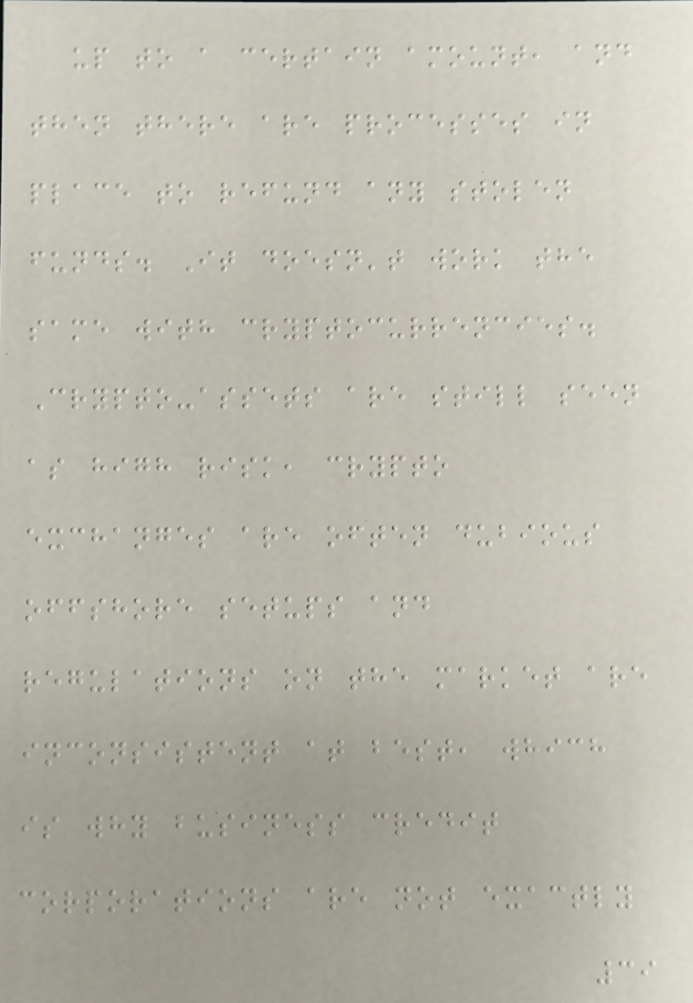up to a certain amount, and
then there are processes in
place to refund any stolen
funds. It doesn't work the
same with cryptocurrencies.
Crypto-assets are still seen
as high risk, crypto
exchanges are often dubious
offshore setups and
regulations on the market are
inconsistent at best, which
is why business credit
corporations are not exactly
39
